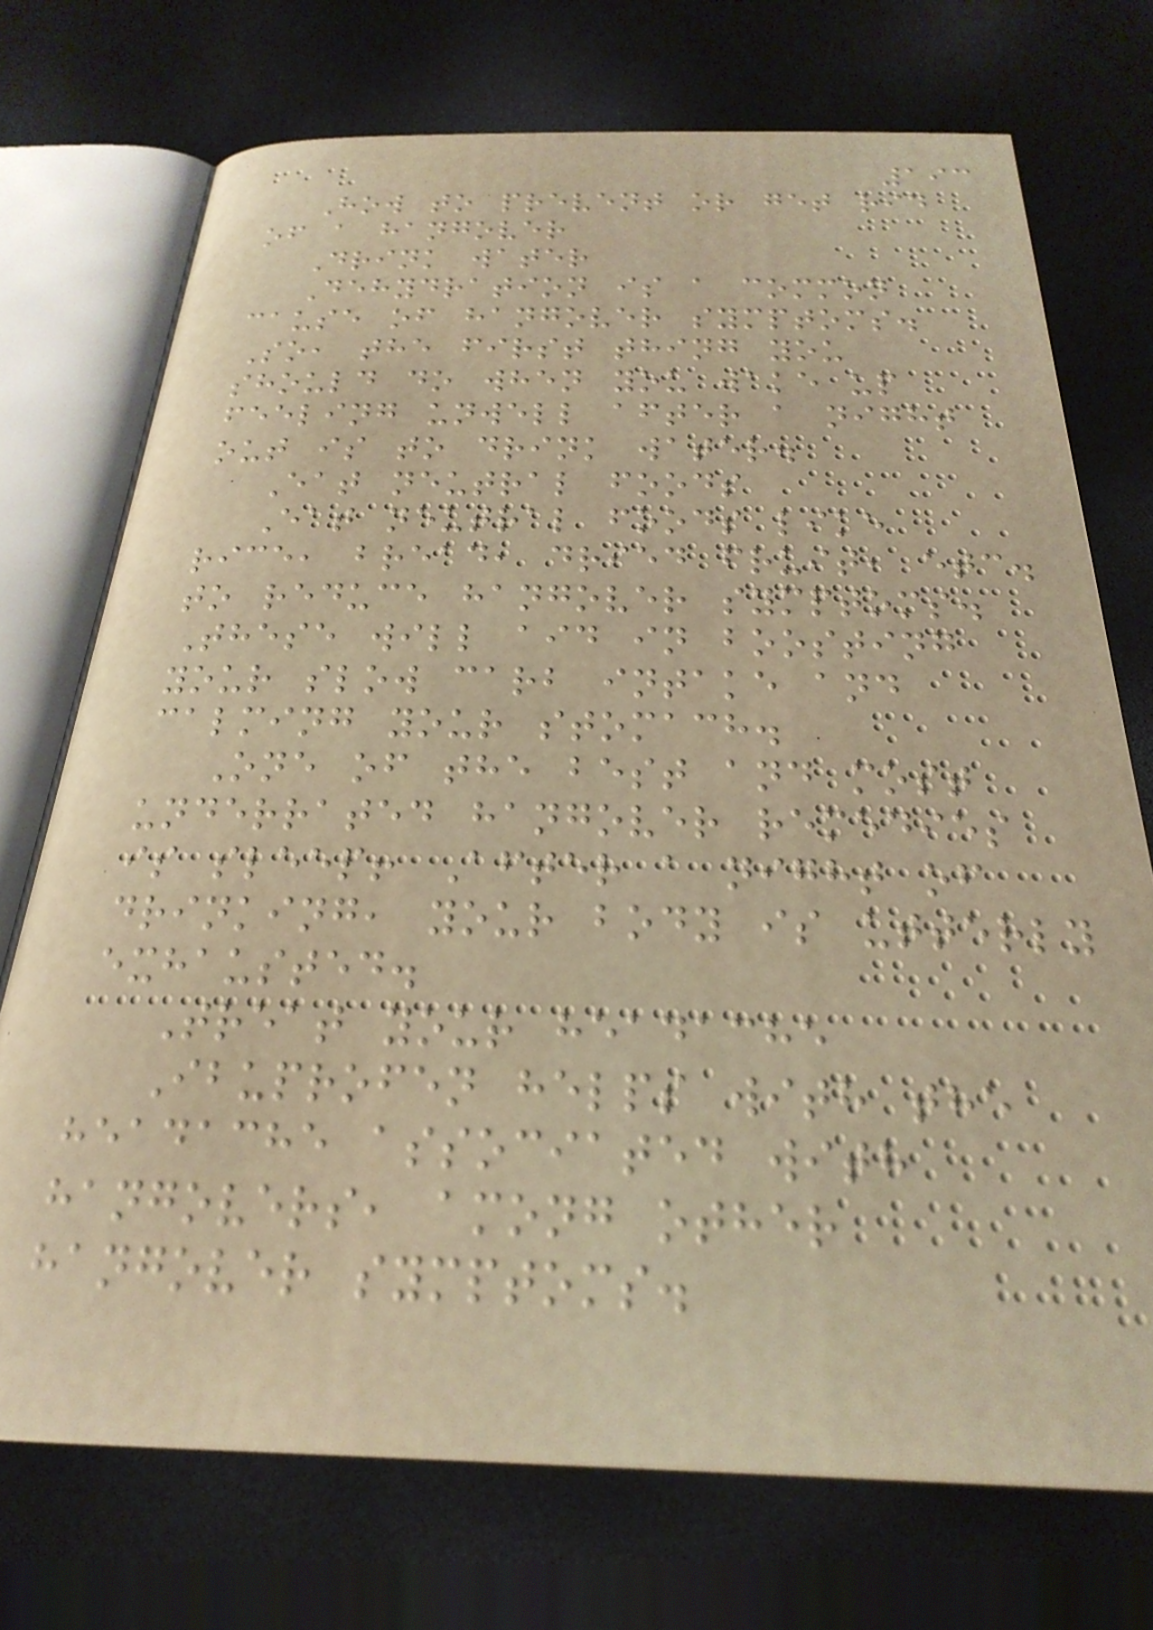193
How to prevent or get rid
of a hangover
Drink water
Dehydration is a common
cause of hangover symptoms.
So, the first thing you
should do when you wake up
feeling unwell after a night
out is to drink water.
Eat neutral foods
Eat neutral foods like
rice, bread, dried fruit, etc.
to reduce hangover symptoms.
These will aid in boosting
your slow carb intake and
calming your stomach.
One of the best and most
underrated hangover remedies
is sleep! After a night of
drinking, your body is utterly
exhausted.
Treat your headache
Ibuprofen helps with the
headache associated with
hangovers, among other
hangover symptoms.
